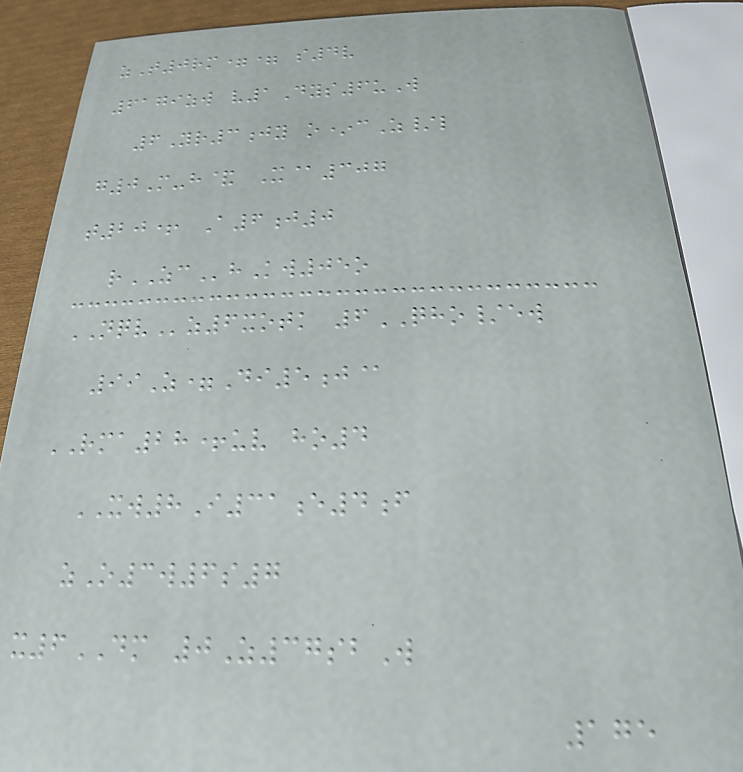zT0rm== s4v
6179zw v1Dys6uW
6Yr3jy o*cZ/l
g0M-h& X@307
t20+ A6j0
rZChKw05o
NQVz6xotk 6QHO/ew
99Z=Di5j@
RMA28+uv ho4
XW8I31e4f
zO3w6s7
x6DM 0Z37sbW
175
